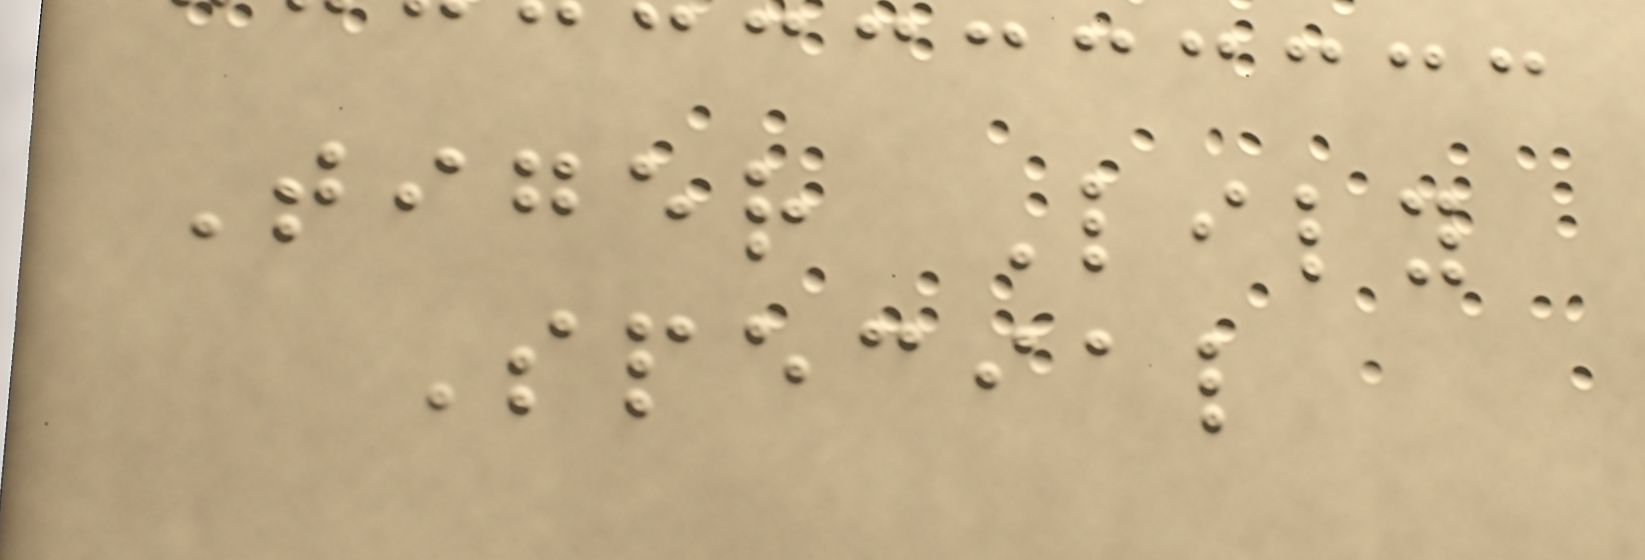Tiger Lily
Special
